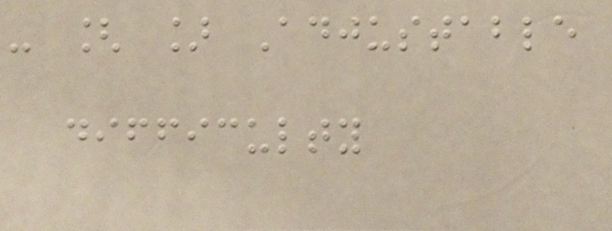- [ ] Adjustable
difficulty
